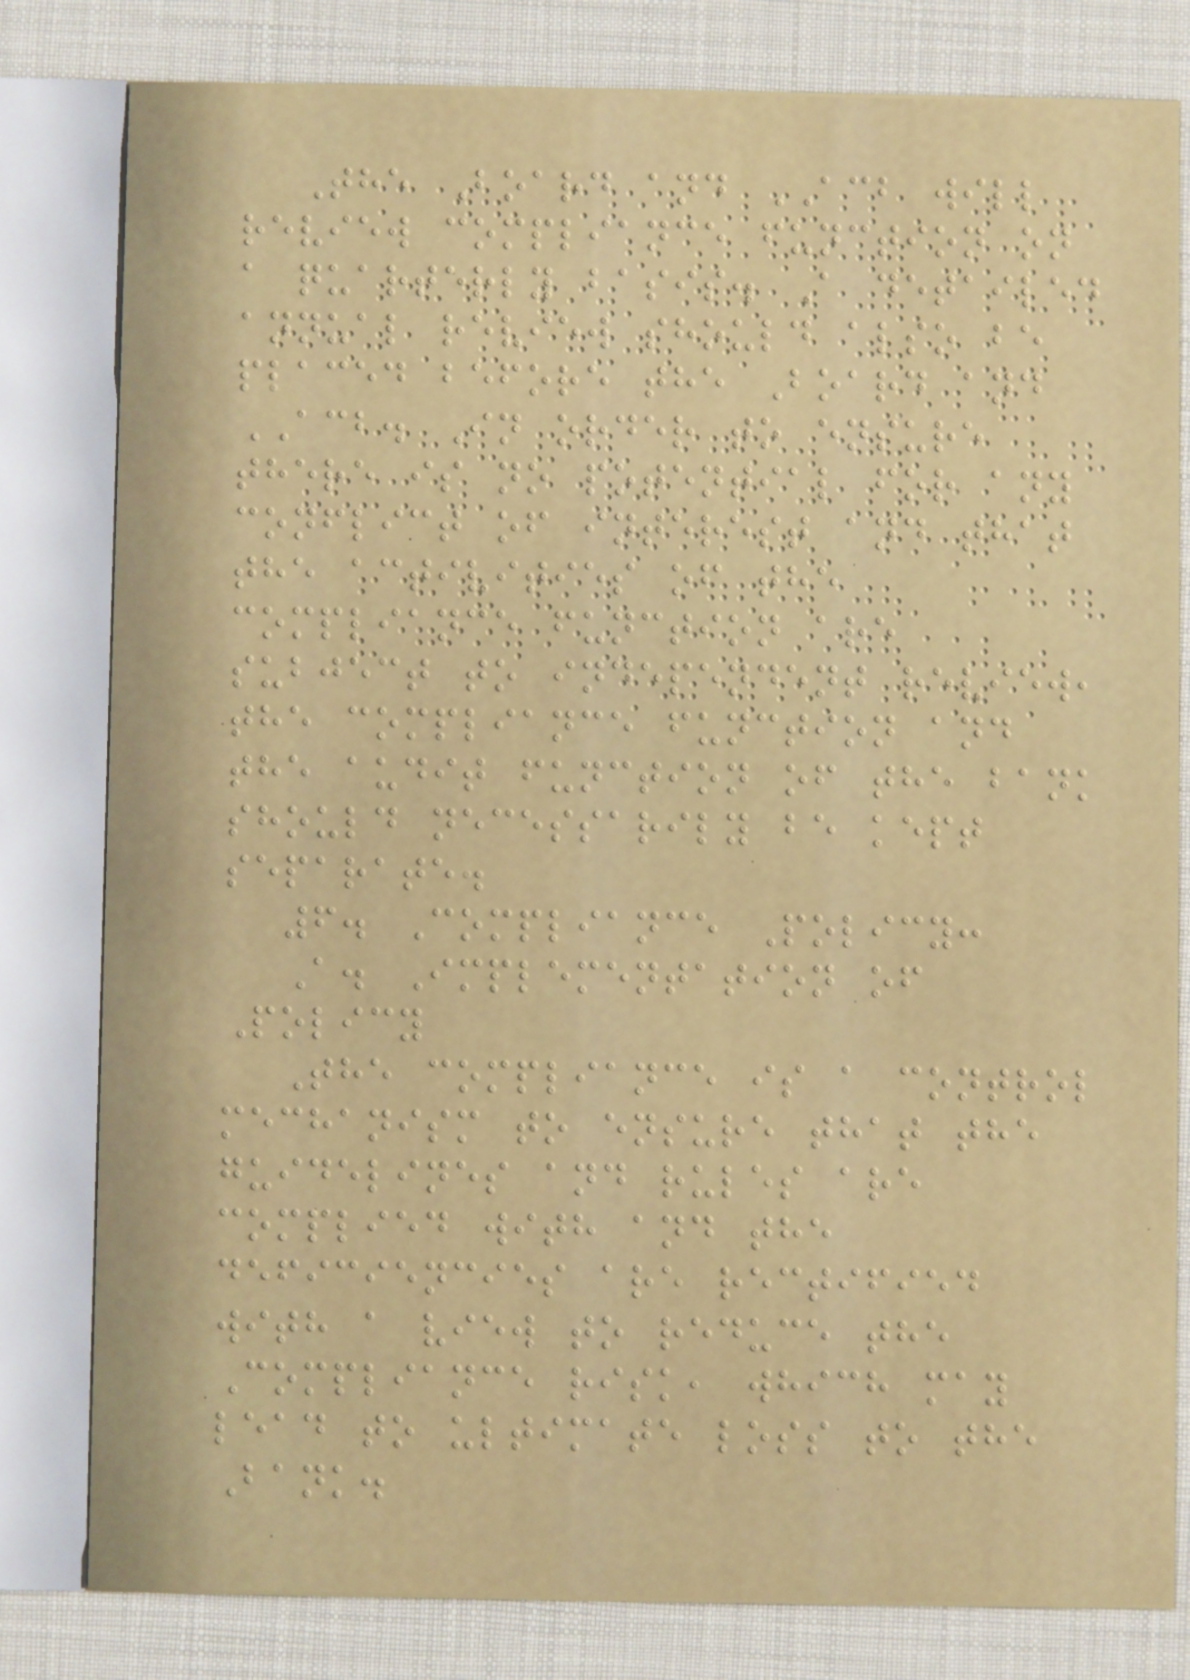The Board and ACB will
review compliance function on
a quarterly basis. A detailed
annual review should also be
placed before the Board and
ACB. In order to ensure
there is no potential for any
conflict of interest and that
the activities of the
compliance function are
subject to independent review,
the compliance function and
the audit function of the bank
should necessarily be kept
separate.
6. Compliance Policy:
A. Implementation of
Policy
The compliance is a control
mechanism to ensure that the
guidelines and rules are
complied with and the
deficiencies are rectified
with a view to reduce the
Compliance risk, which may
lead to ultimate loss to the
Bank.
